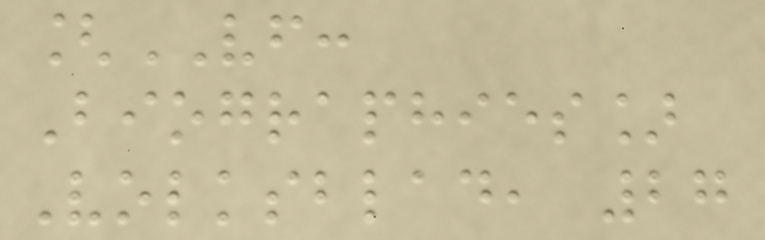[VF:
Biographies]
Volksblad, 27
